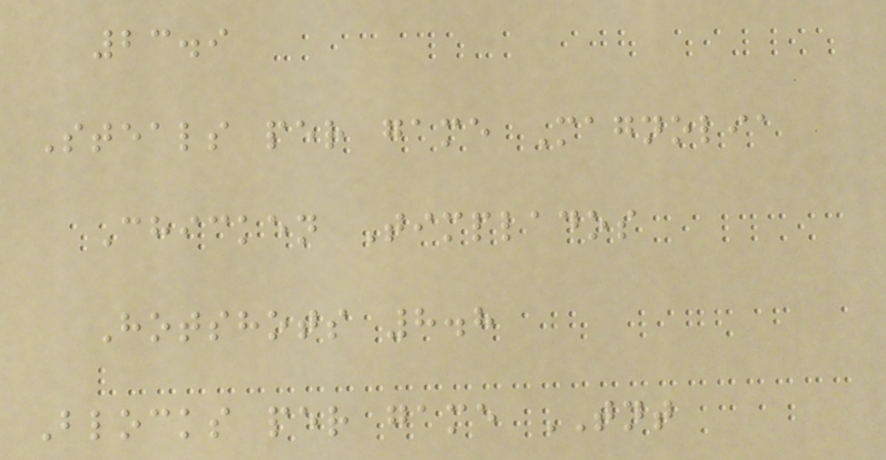23.9
Steals per game Magnolia
Chicken Timplados
Hotshots 8.8
Blocks per game TNT
